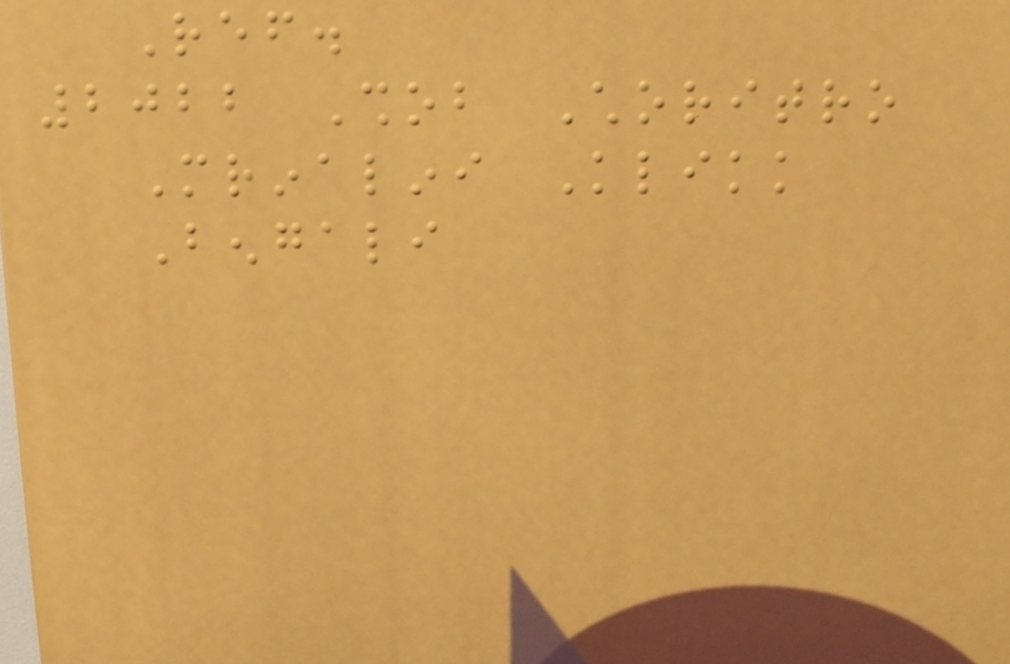Ref.
2022 Shob Choritro
Mrinalini Klikk
Bengali
